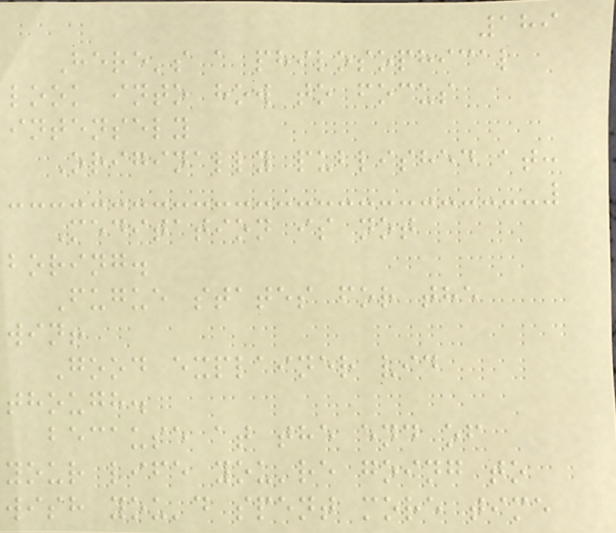189
Here's a philosophical
look into how to focus
intensely
Originally published at:
Meditation is not
boring.
Fugue states for the
win!
Good explainer vid
though.
because at the end of
your life you're going to
wish you'd spent more time
